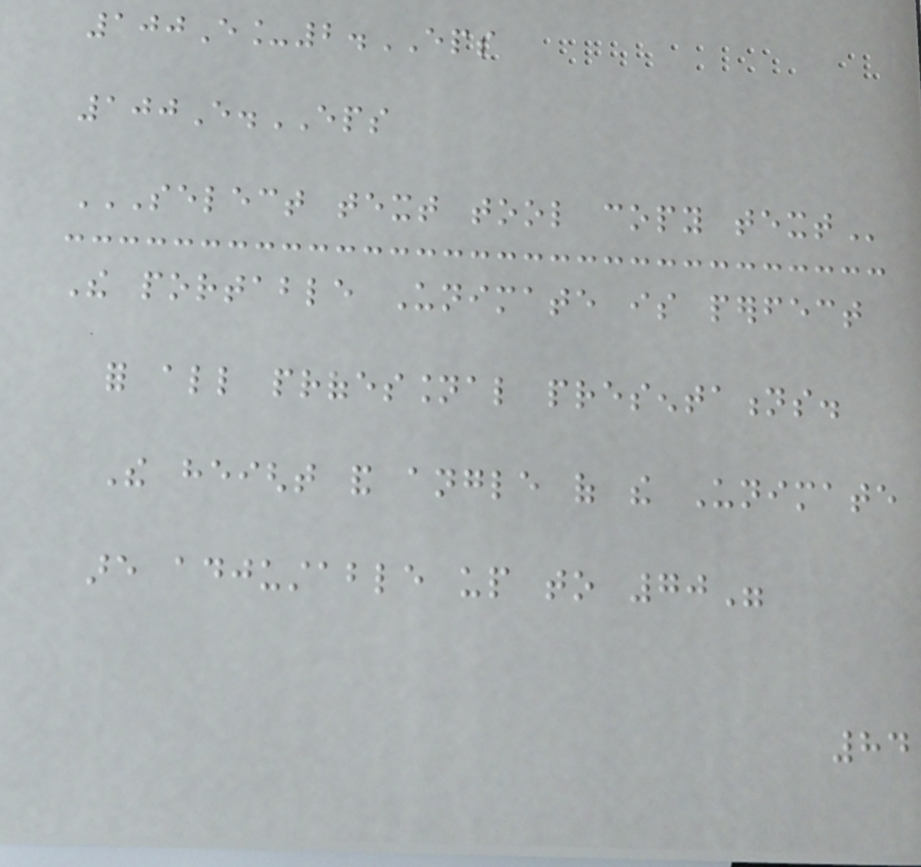100E_2.EPS
100E.EPS
SELECT TEXT TOOL COPY TEXT
The portable Unimate is perfect
for all professional presentations.
The height and angle of the Unimate
are adjustable up to 70"
84
